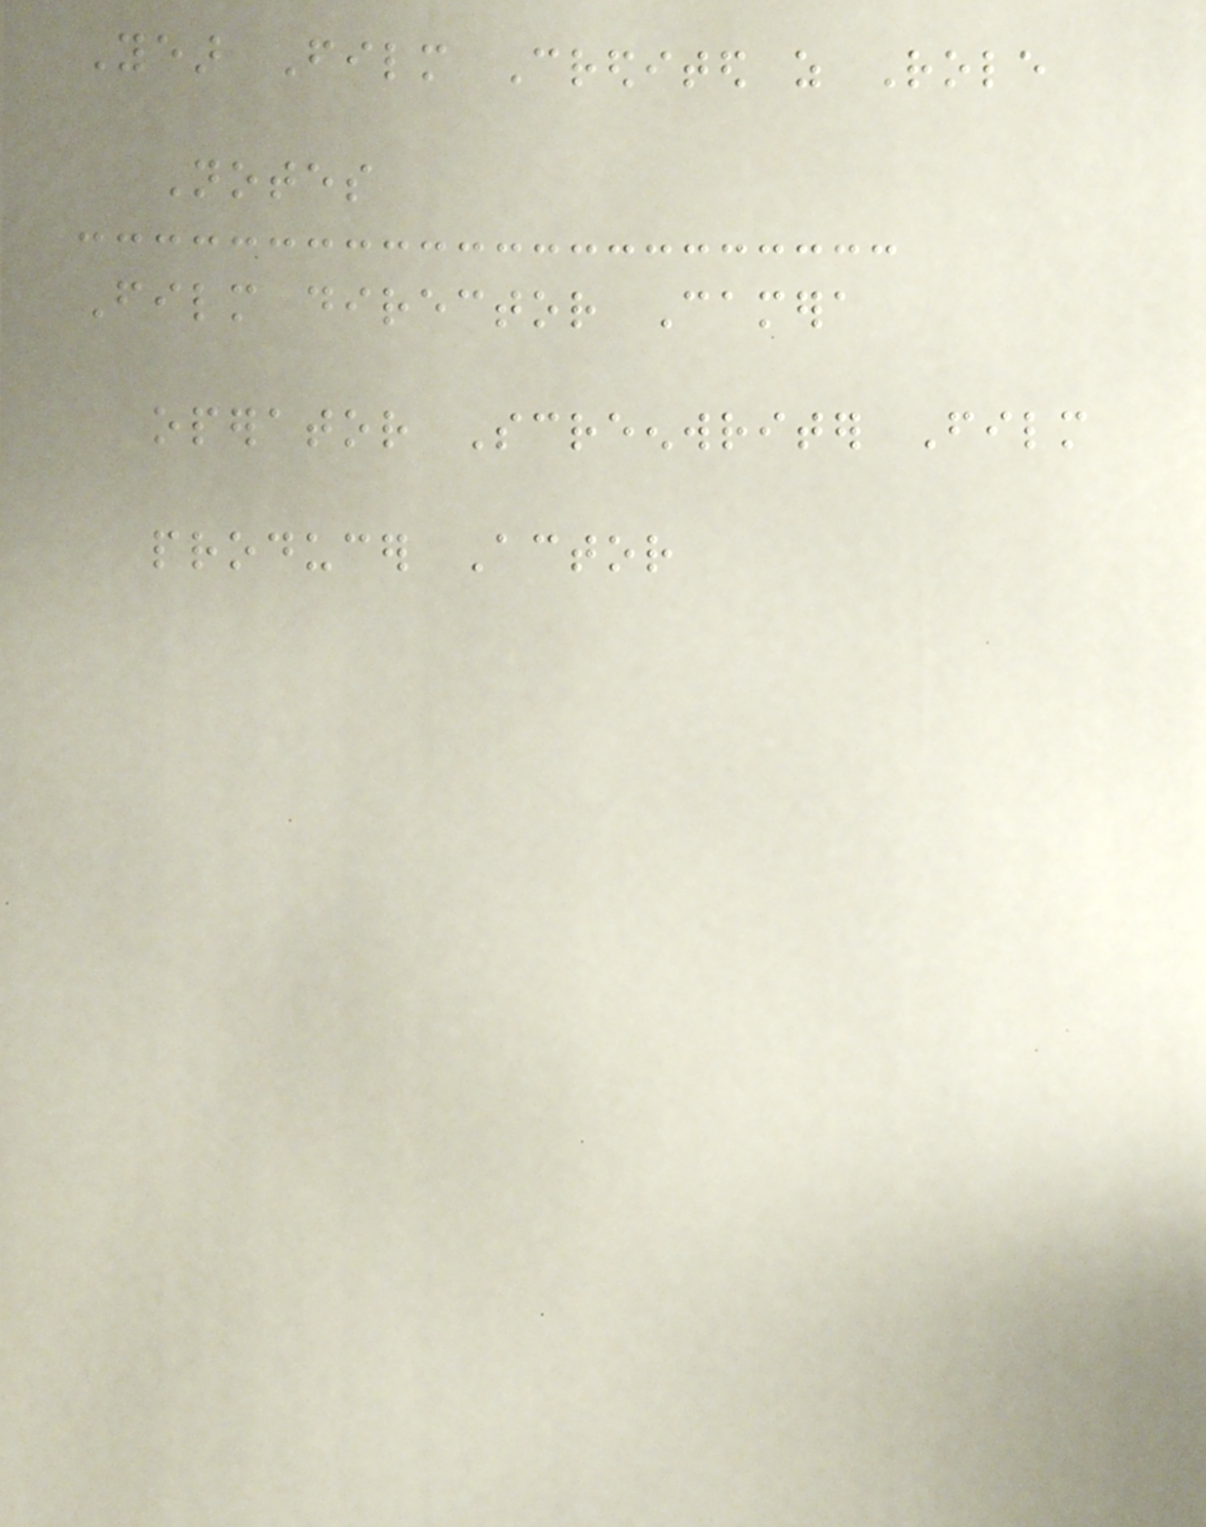Year Film Credited as Role
Notes
Film director Camera
operator Screenwriter Film
producer Actor
